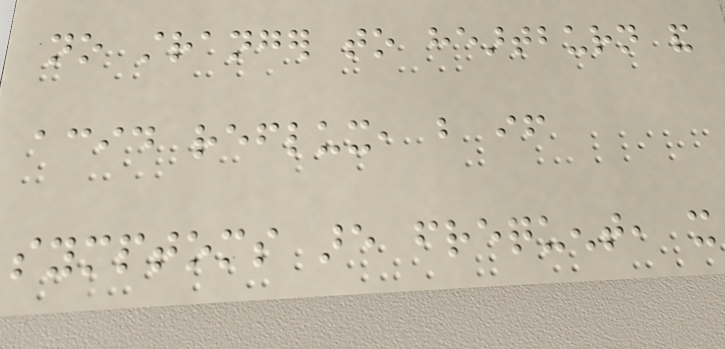no stranger to heartburn and
acid reflux, but if
symptoms are frequent, it
